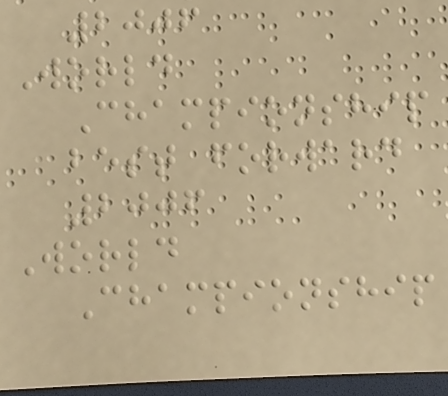2006
World
Championship
best forward
2006
World
Championship
